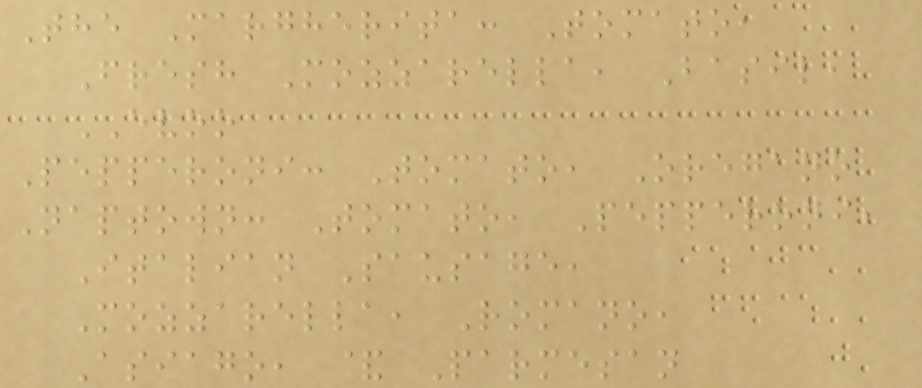The Margherita: Tomato,
Fresh Mozzarella, Basil,
EVOO
Pepperoni: Tomato, Oregano
Naptown: Tomato, Pepperoni,
Italian Sausage,
Mozzarella, Romano,
Asiago, & Parmesan
